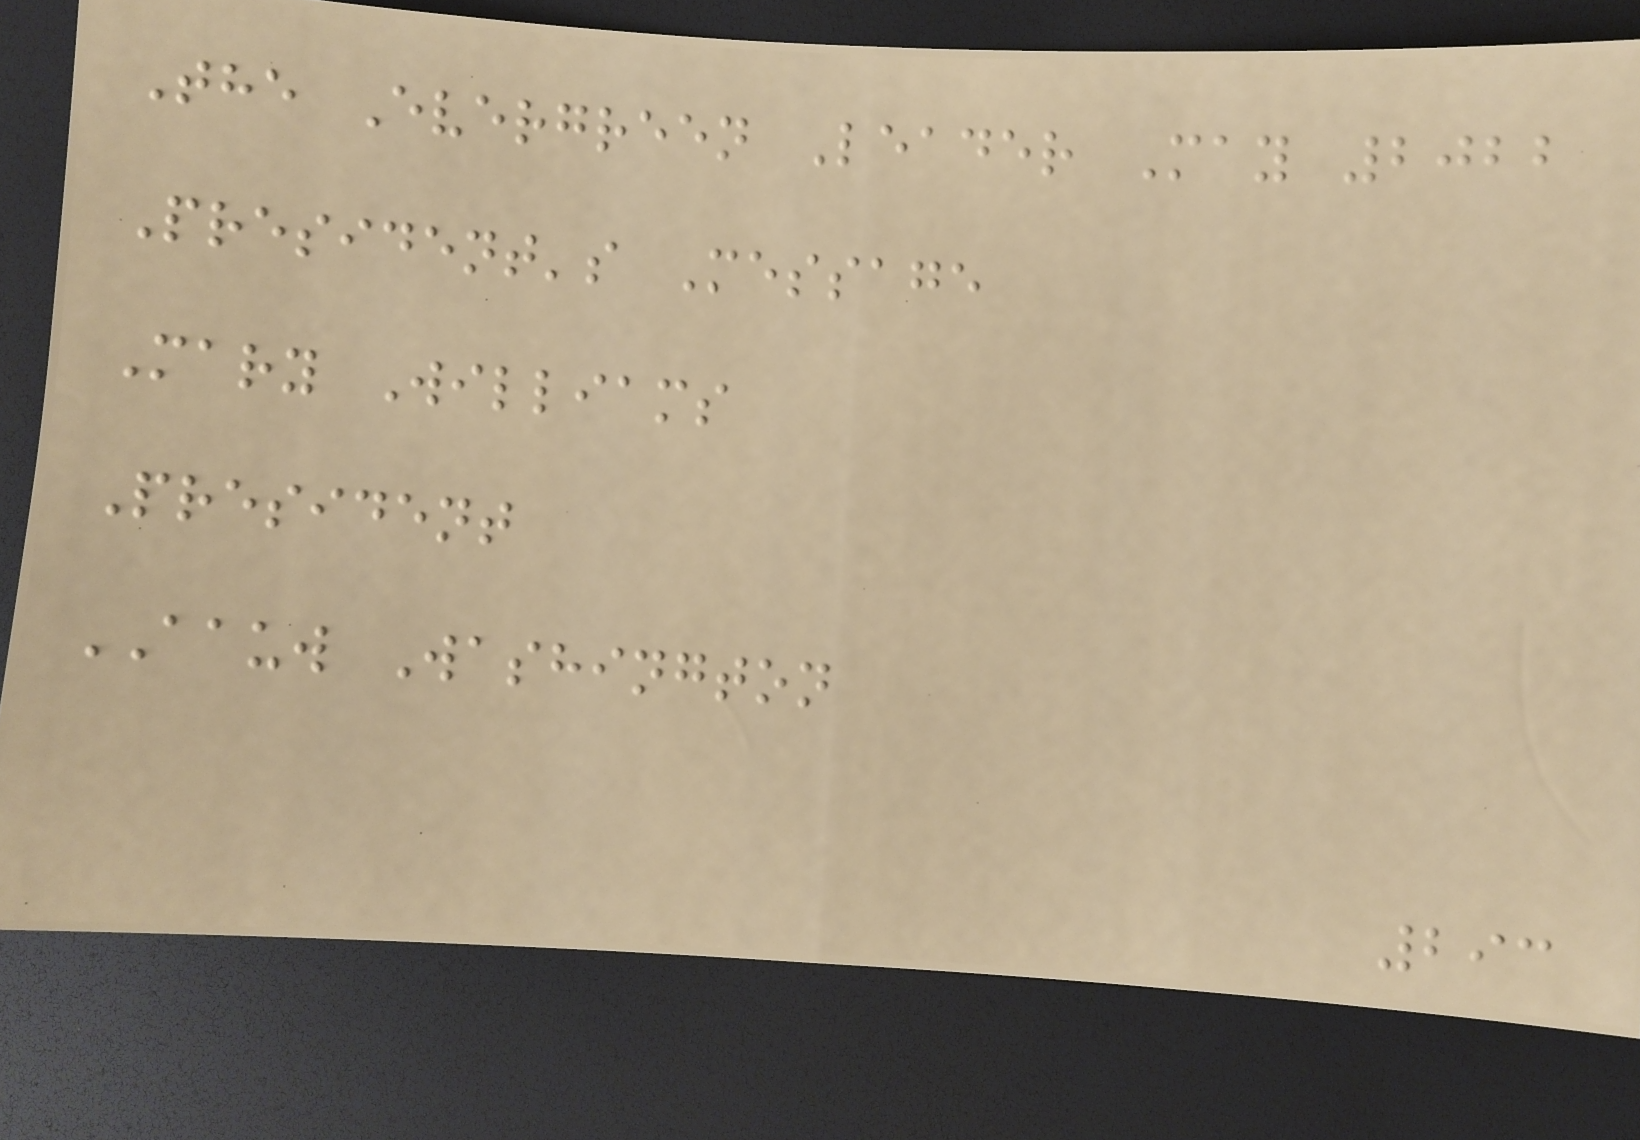The Evergreen Leader May 2022
President's Message
Mary Williams
President
AAUW Washington
293
